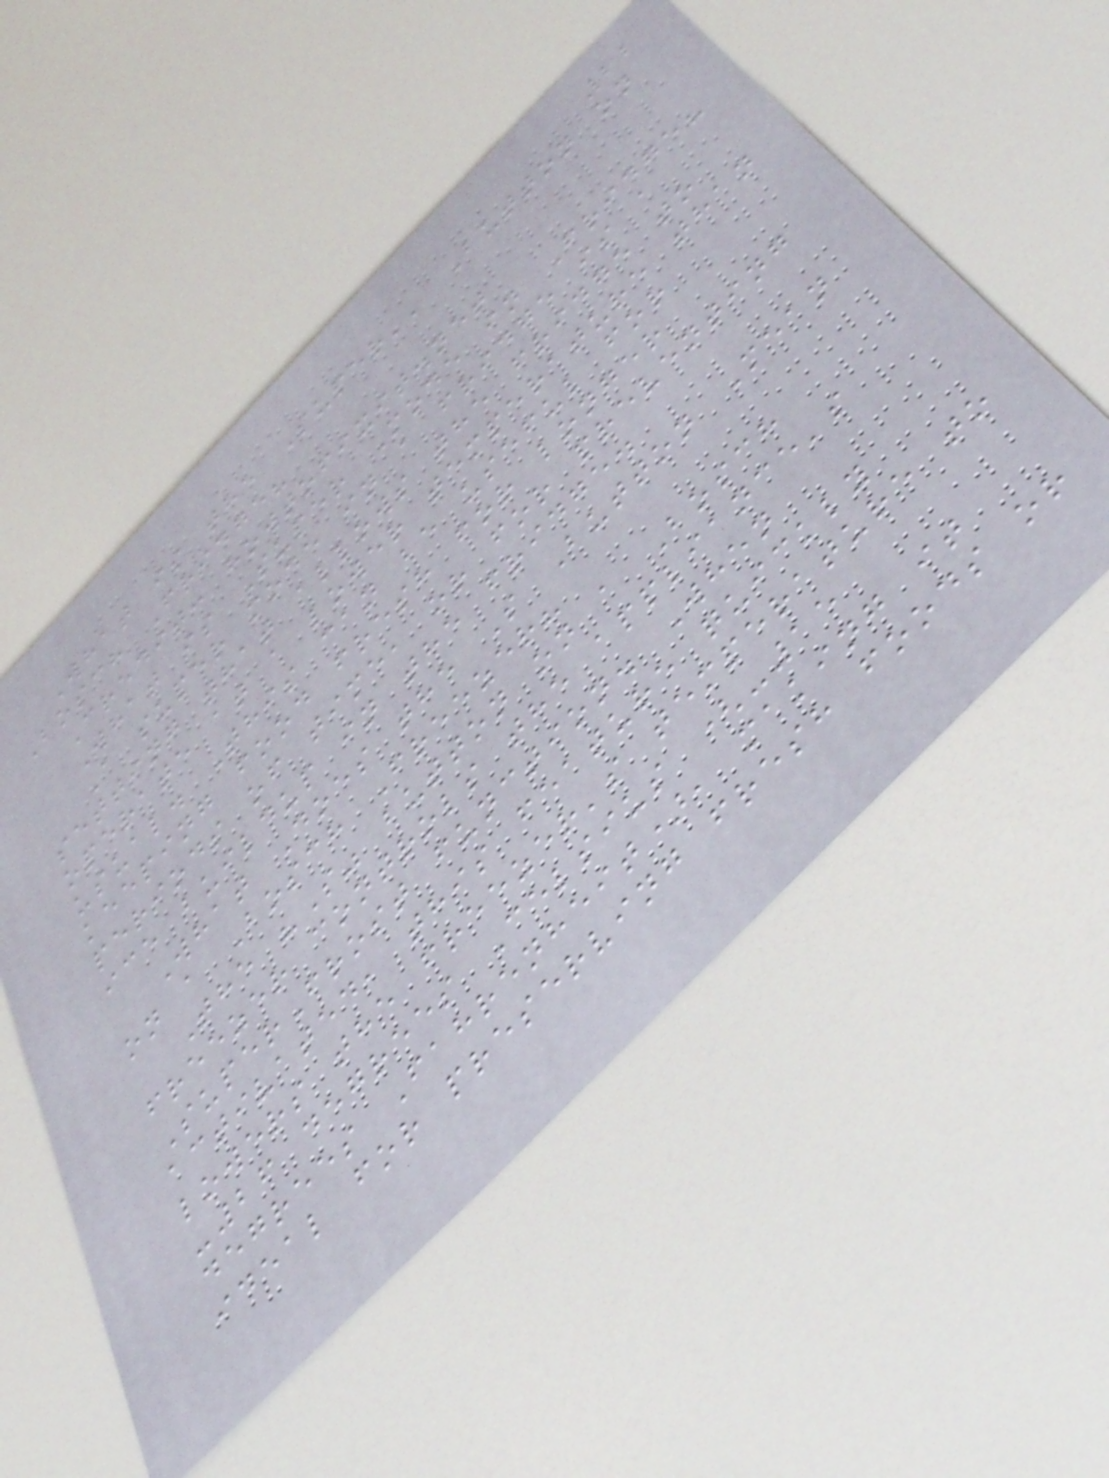22
What is the Super'' Button on
Bosch Fridge?
Credit: howtofixit.net
What is Super Mode in Fridge?
A super mode in a fridge is a
setting that allows the fridge to
operate at a lower temperature than
usual. This can be useful for
keeping food fresh for longer
periods of time, or for preventing
ice buildup in the fridge.
What Does the S Button Mean
on a Bosch Freezer?
The "S" button on a Bosch
freezer controls the appliance's
SuperFrost function. When
activated, this feature quickly
lowers the freezer's temperature to
-26 degrees Celsius (-15
degrees Fahrenheit), making it
ideal for preserving fresh foods or
